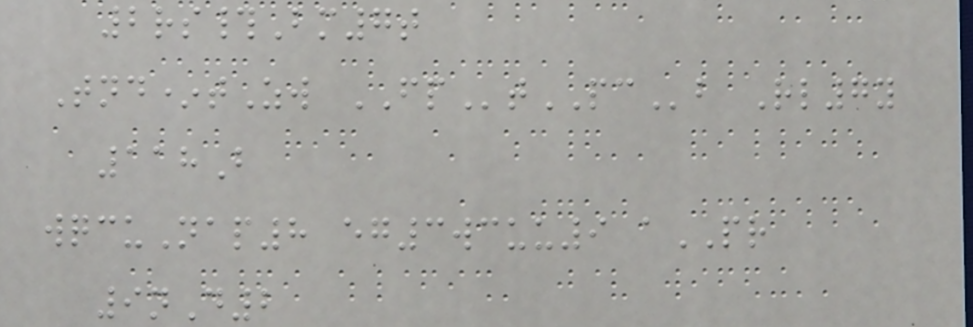2rs#Bm7t
Tnd*tZw FPtPCb Rl7y
118B
wqcuNap8 eg3wcuu9 aPR
9nD2
